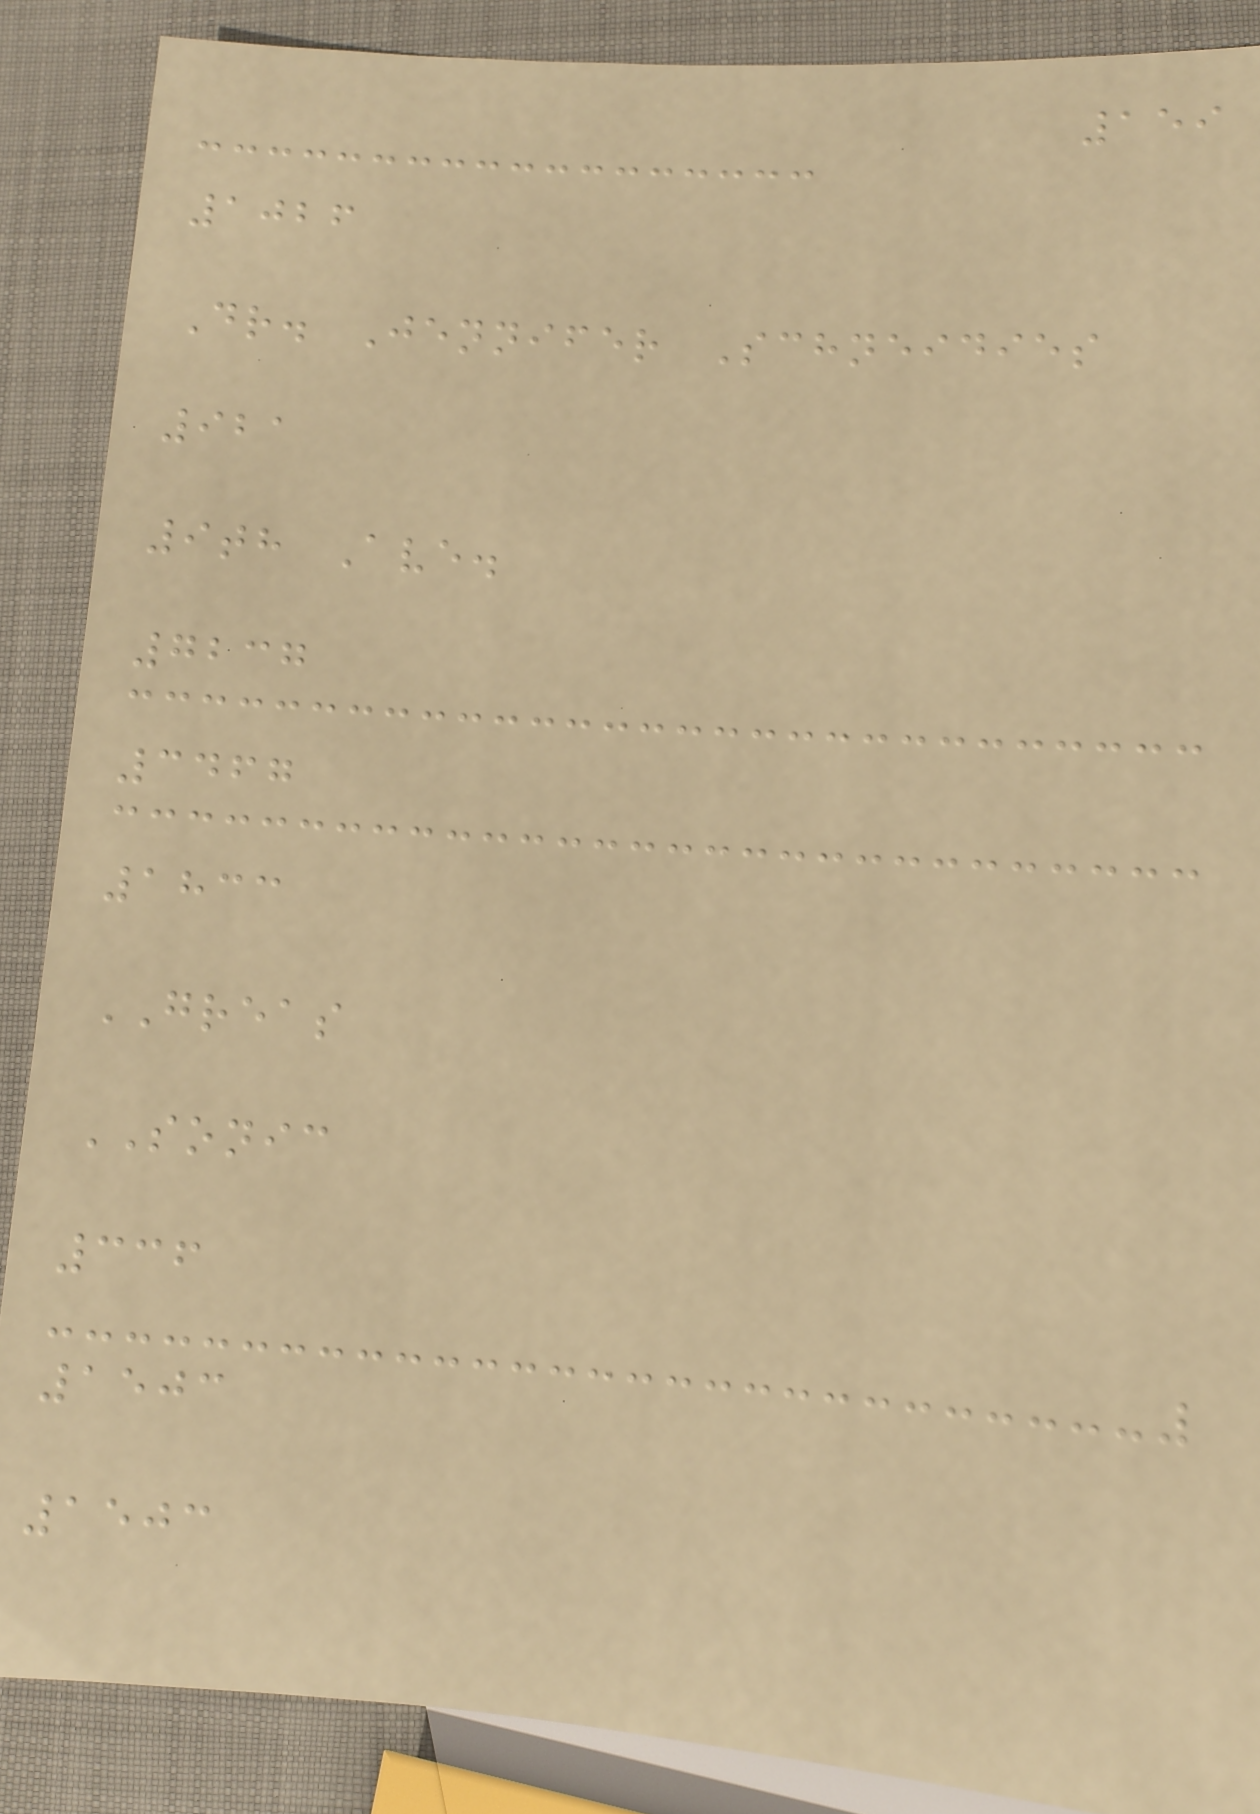159
1026
Dr. Jennifer Schneidies
921
9th Ave.
7237
3467
1833
GREAS
SONIC
336
1503
1503
